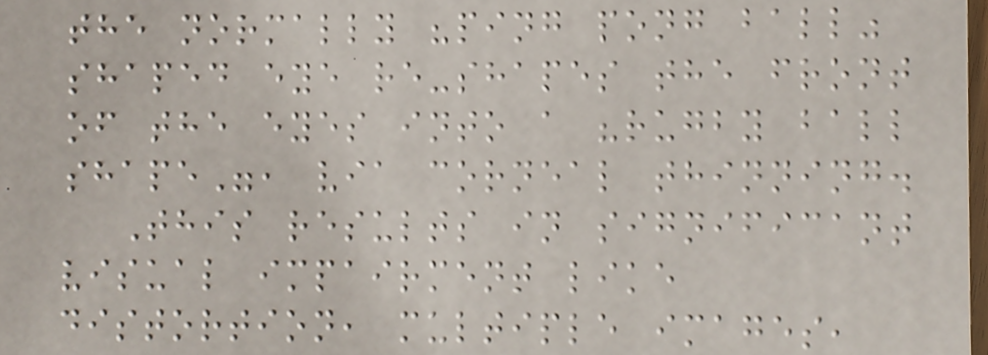the normally "ping pong ball"
shaped eye re-shapes the front
of the eyes into a "rugby ball
shape", via corneal thinning.
This results in significant
visual impairment like
distortion, multiple images,
